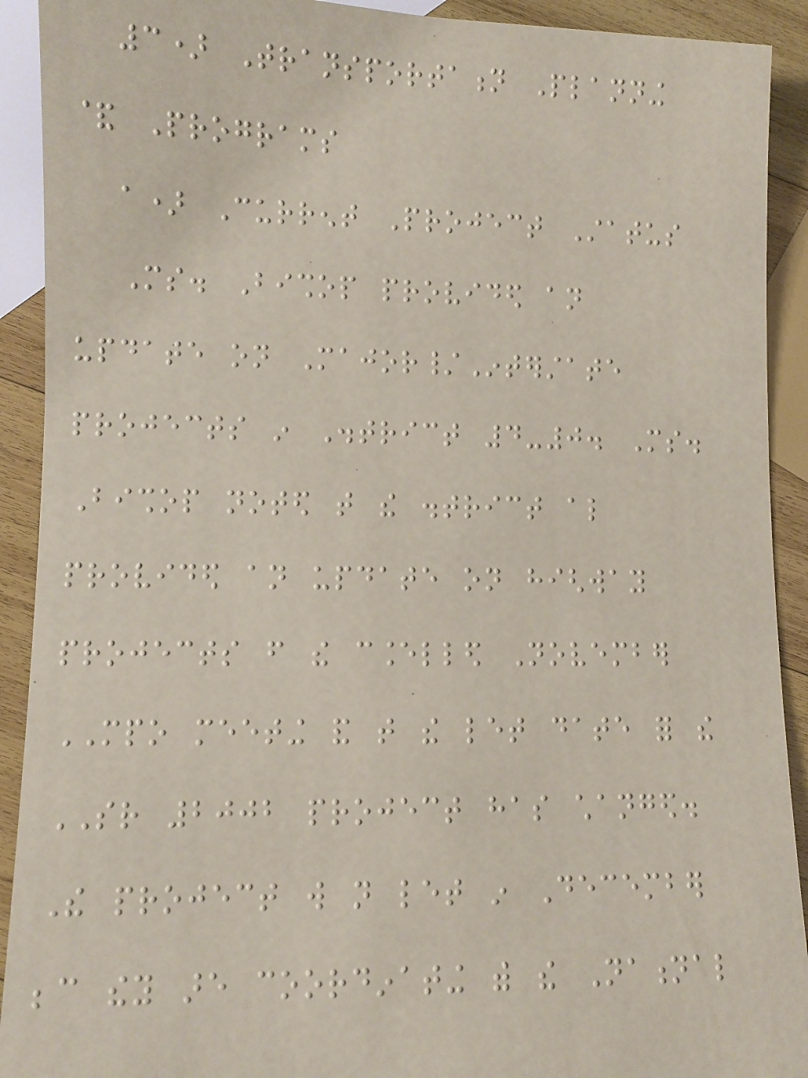3) Transportation Planning
& Programs
a) Current Project Status
Ms. Bishop provided an
update on Major/Interstate
projects in District 4-0. Ms.
Bishop noted that the district also
provided an update on highway
projects from the cancelled November
MPO meeting and that the let date for the
SR 2002 project has changed.
The project will not let in December
because they are coordinating with the National
